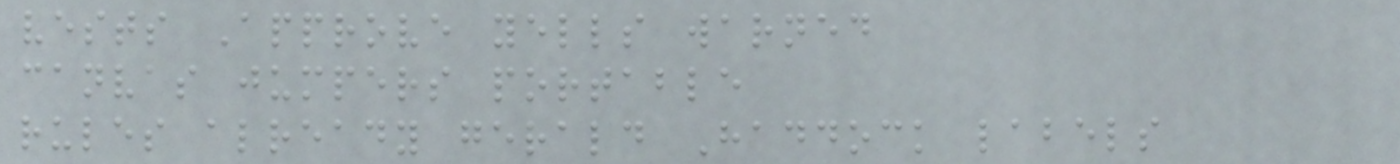vests Approve yells warned
canvas jumpers portable
rules already gerald Haddock labels
